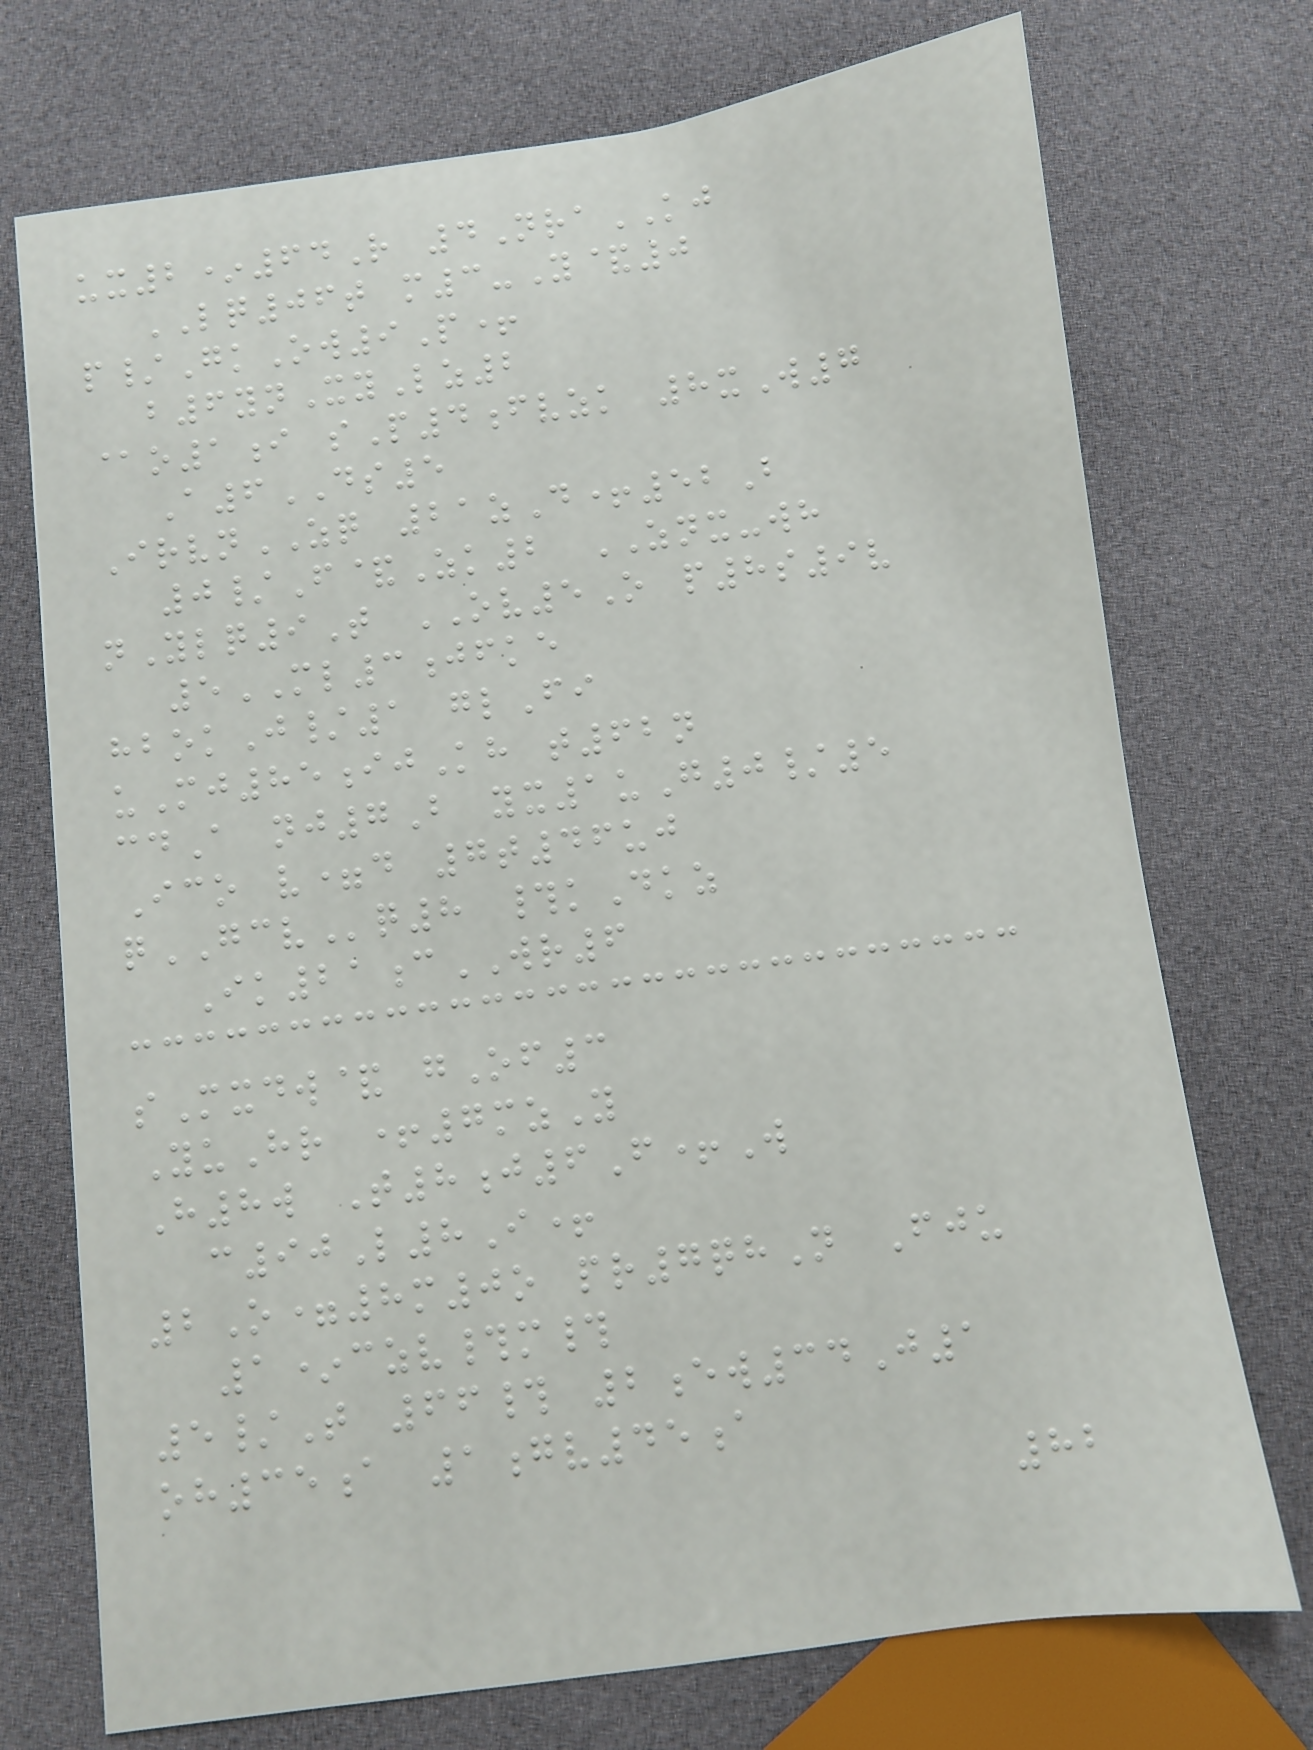ux2*64R 4NraKJ
LQ06t m3-Y&0
p/GkOw9P+
b6ynXyLz2
@o1i sP4fvzk 8xW7
A6DS5
IrvnZQ 21zD+52B
0/F&Zk2 ZNX-wh
nYlq9T OV5O p8s9v
5ML3jfke
hbokJ/1 glFi
uMj85ijKh t62n
cdA nj7B yx1uG0/5
Ico v=d 7t46uj
qGCVq8 #kDkz
Ik21cWR6
sMxdw& gOf3
YuHr +7mzY
H8w T8j6F+W
c90L8I+
2O=8m0o pr7qhN Fju
1*czv#m#
5/T 66# 2ew34J1
oh35a 1gv45a
82
